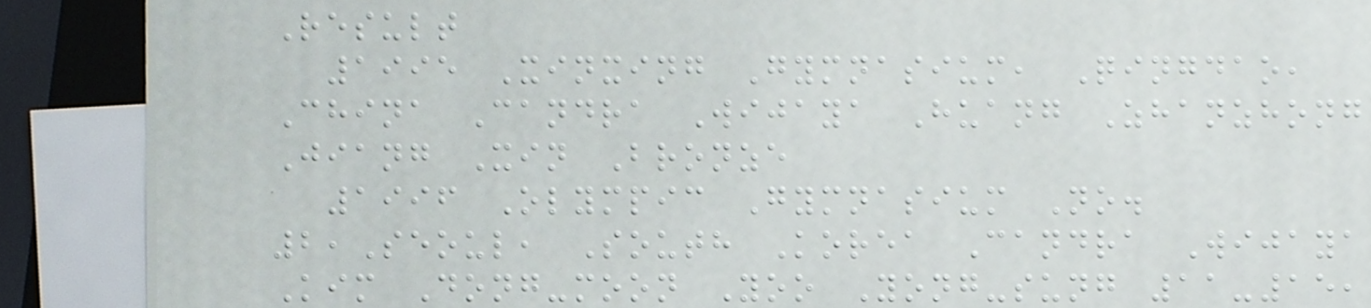Result
1995 Xinxing Gymnasium, Qingdao,
China Candra Wijaya Huang Zhanzhong
Jiang Xin Bronze
1996 Olympic Gymnasium No.
2,Seoul, South Korea Candra Wijaya
Kim Dong-moon Yoo Yong-sung 11-15,
